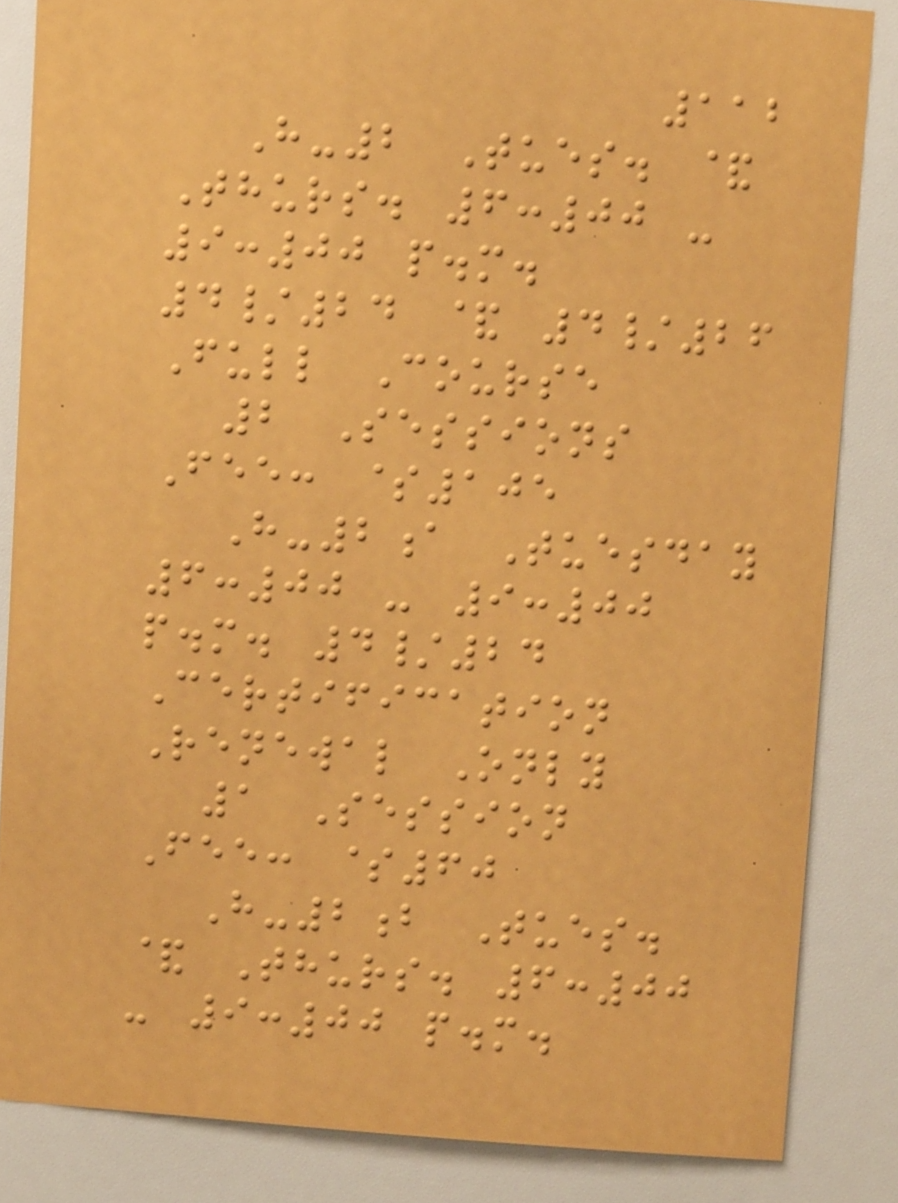112
H-2 Tues. &
Thurs. 6:00 -
9:00 p.m.
4/24 & 4/26
Full Course
2 Sessions
Fee: $105
H-2a Tuesday
6:00 - 9:00
p.m. 4/24
Certification
Renewal Only
1 Session
Fee: $60
H-2b Tues.
& Thurs. 6:00
- 9:00 p.m.
